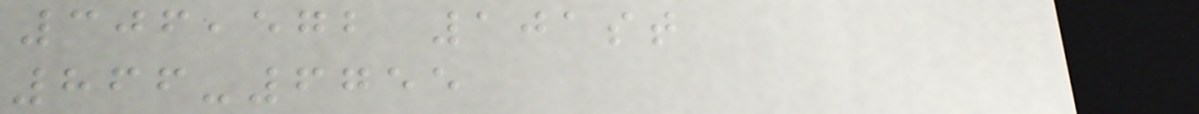306,572 101st
866-6755
